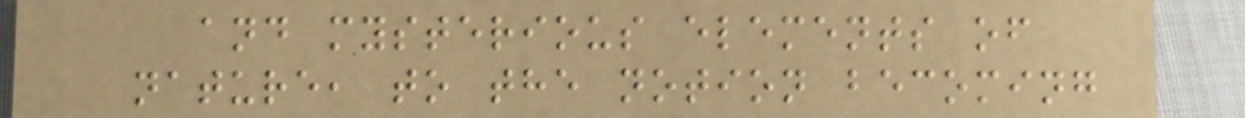and mysterious elements of
nature, to the notion becoming
